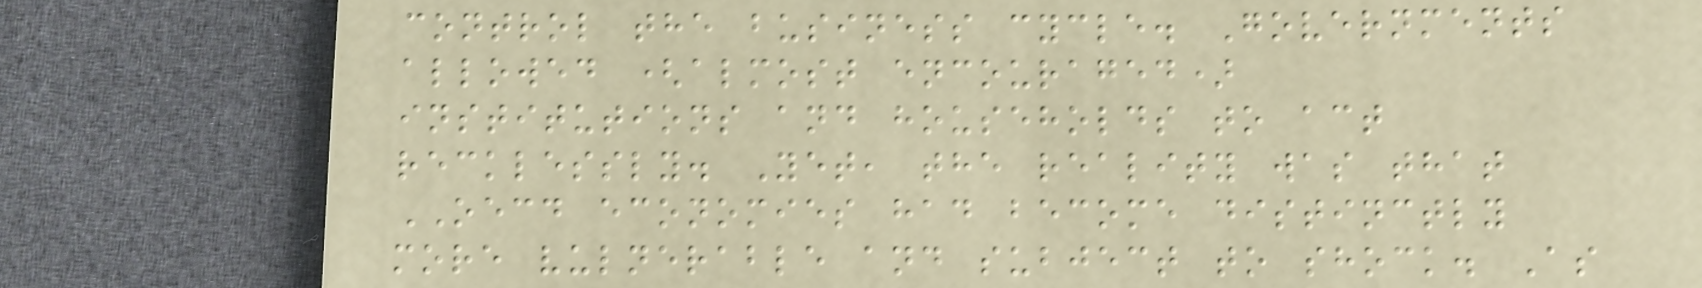control the business cycle. Governments
allowed (almost encouraged)
institutions and households to act
recklessly. Yet, the reality was that
OECD economies had become distinctly
more vulnerable and subject to shock. As
